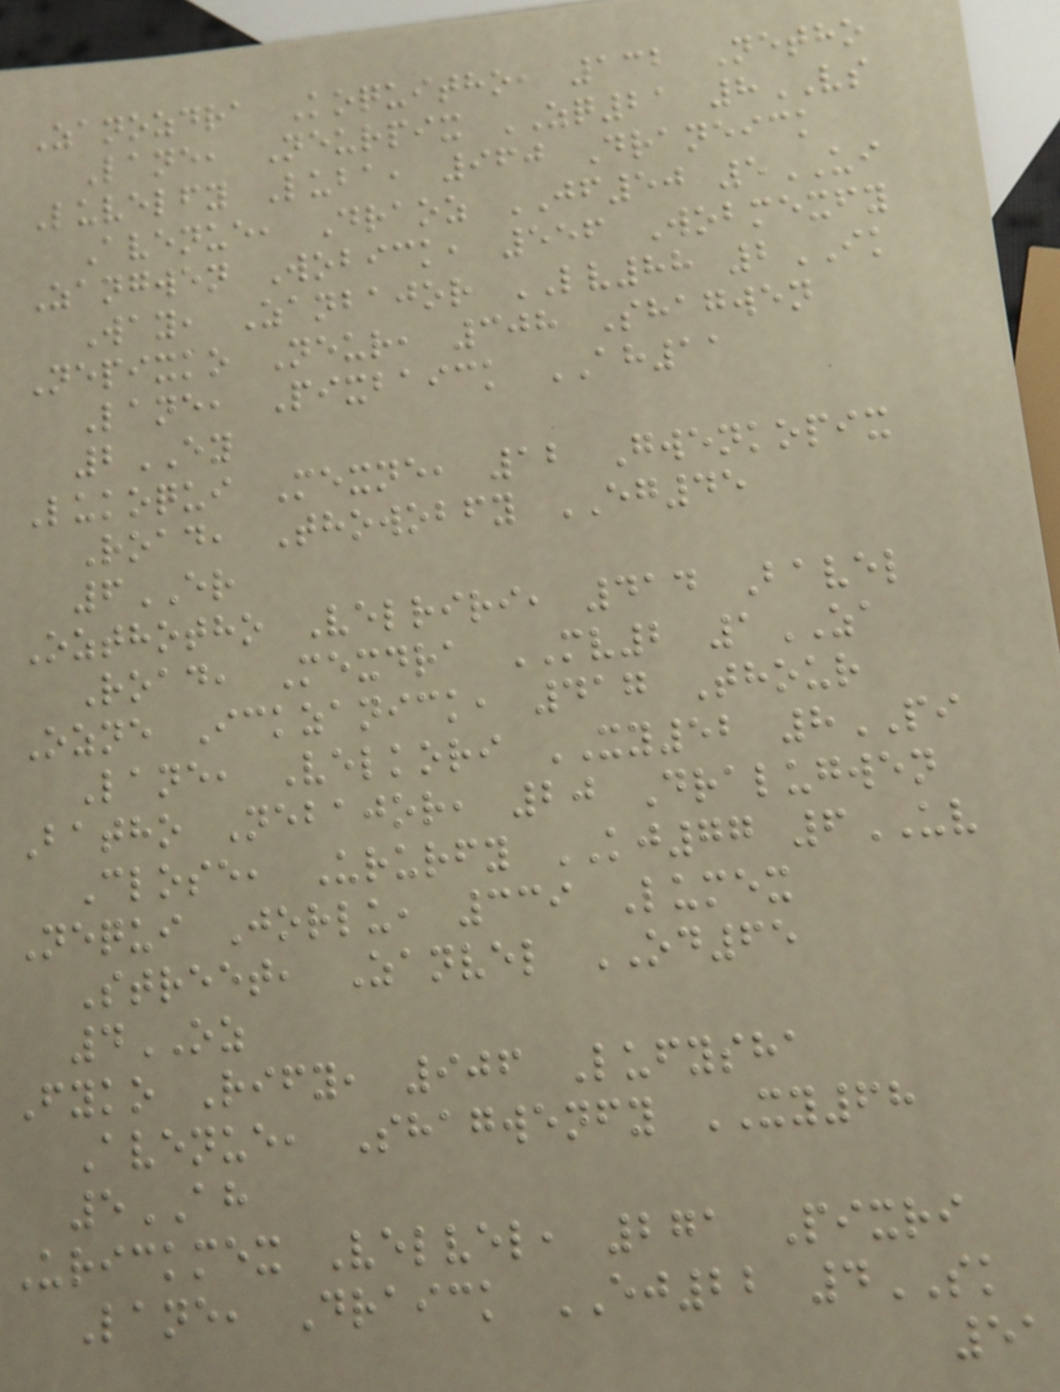Zanozdra Koquitho, 132 Netho
Lane, Neurpix ZQ21 8VS
Luvelfy Luba, 960 Draneick
Avenue, Draoz JF50 5UI
Zangwen Wobick, 556 Wobmexfy
Way, Zanbajor LV88 2IK
Nepixko Neur, 308 Shagwen
Lane, Pixbaick AH11
2EY
Lukoqui Mexne, 12 Gwenkopix
Road, Thowobfy EG45
6ER
Ozthotho Velriri, 414 Bavel
Road, Mexdra MV2 1ZA
Ozne Ickzanick, 417 Thour
Lane, Velkori XY52 8PI
Batho Nebajor, 20 Dralugwen
Close, Ururfy KJ77 6UV
Nequi Jorlu, 339 Lumex
Street, Zanvel OD65
4OZ
Fyko Rify, 906 Lufysha
Avenue, Shagwenfy XY68
5AH
Urickmex Velvel, 271 Pixri
Lane, Draick EJ22 4SK
51
